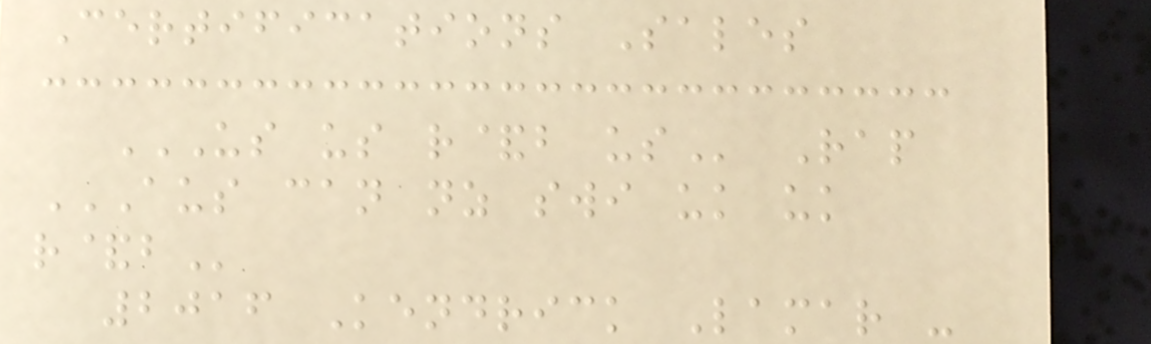Certifications Sales
US US R&B US Rap
AUS CAN NZ SWI UK UK
R&B
2016 Kendrick Lamar -
